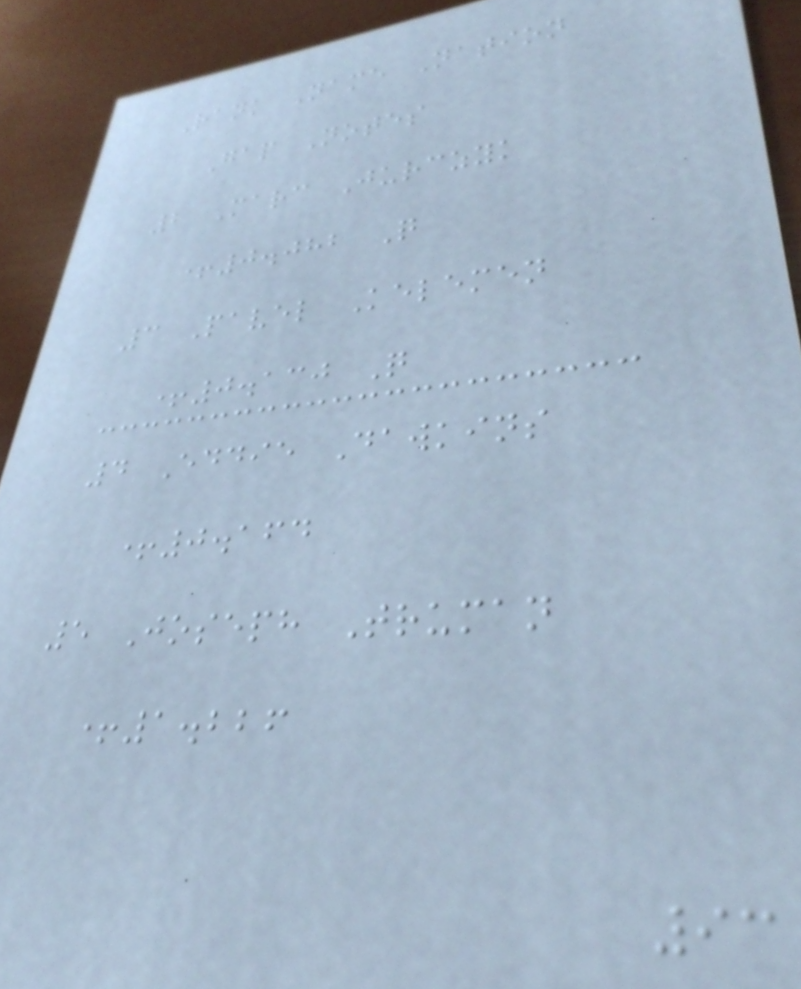Rank Name Nation
Gap Notes
2 Marc Jurczyk
+0.082 Q
3 Pavel Kelemen
+0.130 Q
4 Eddie Dawkins
+0.164
5 Joseph Truman
+1.226
93
